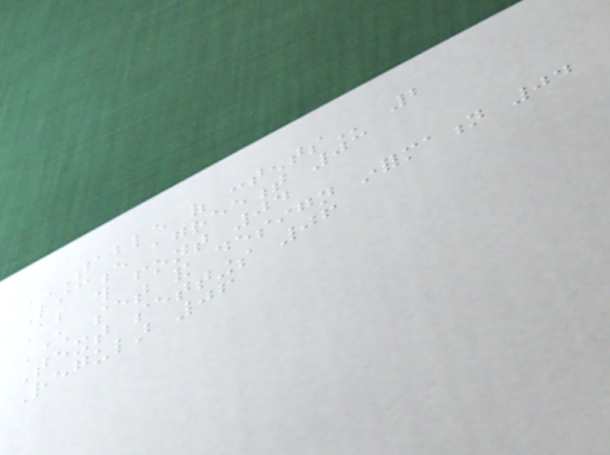TABLE OF CONTENTS 2
Licence agreement 03
About this font 04
Character set and design information 04
Text settings 06
Regular 06
